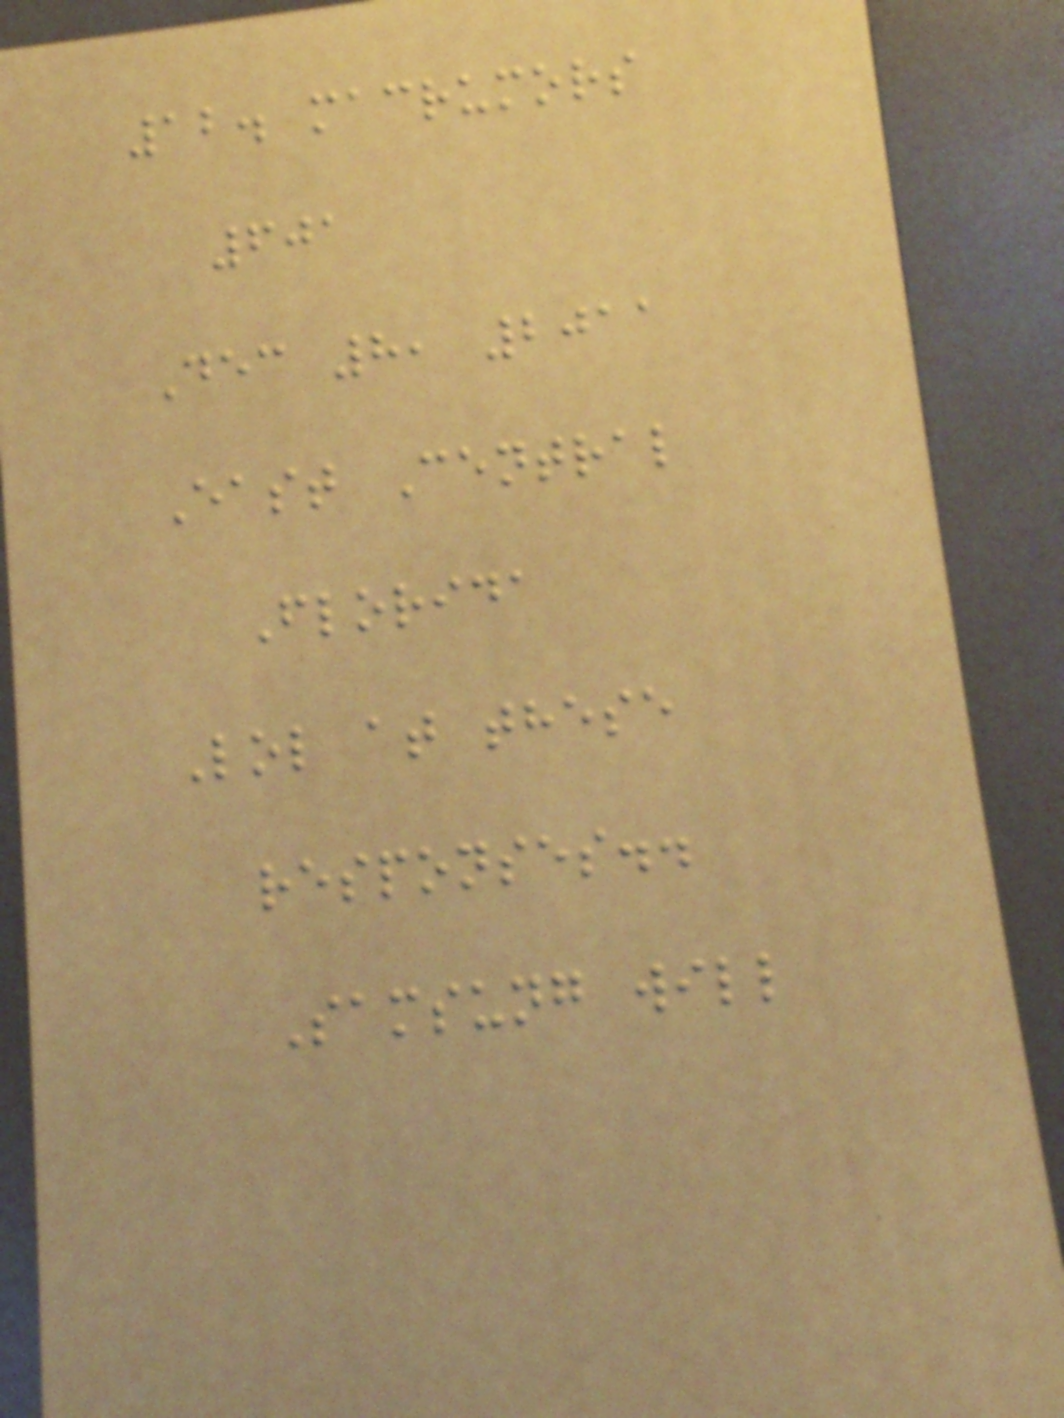12. macrumors
601
Dec 8, 2011
East Central
Florida
Lol at these
responses..
Samsung will
